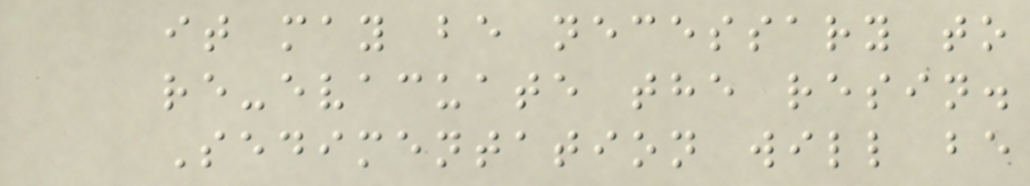it may be necessary to
re-evacuate the resin.
Sedimentation will be
